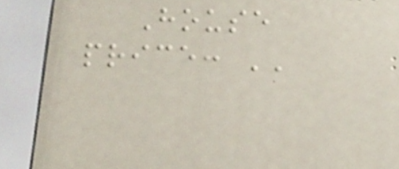House
price: ''
